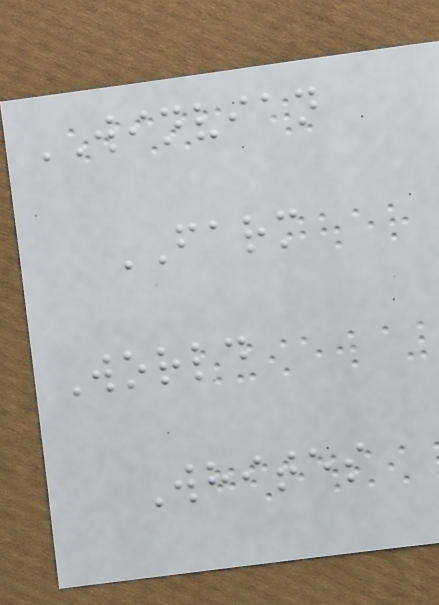WINVIAN
FARM
World
Whites
